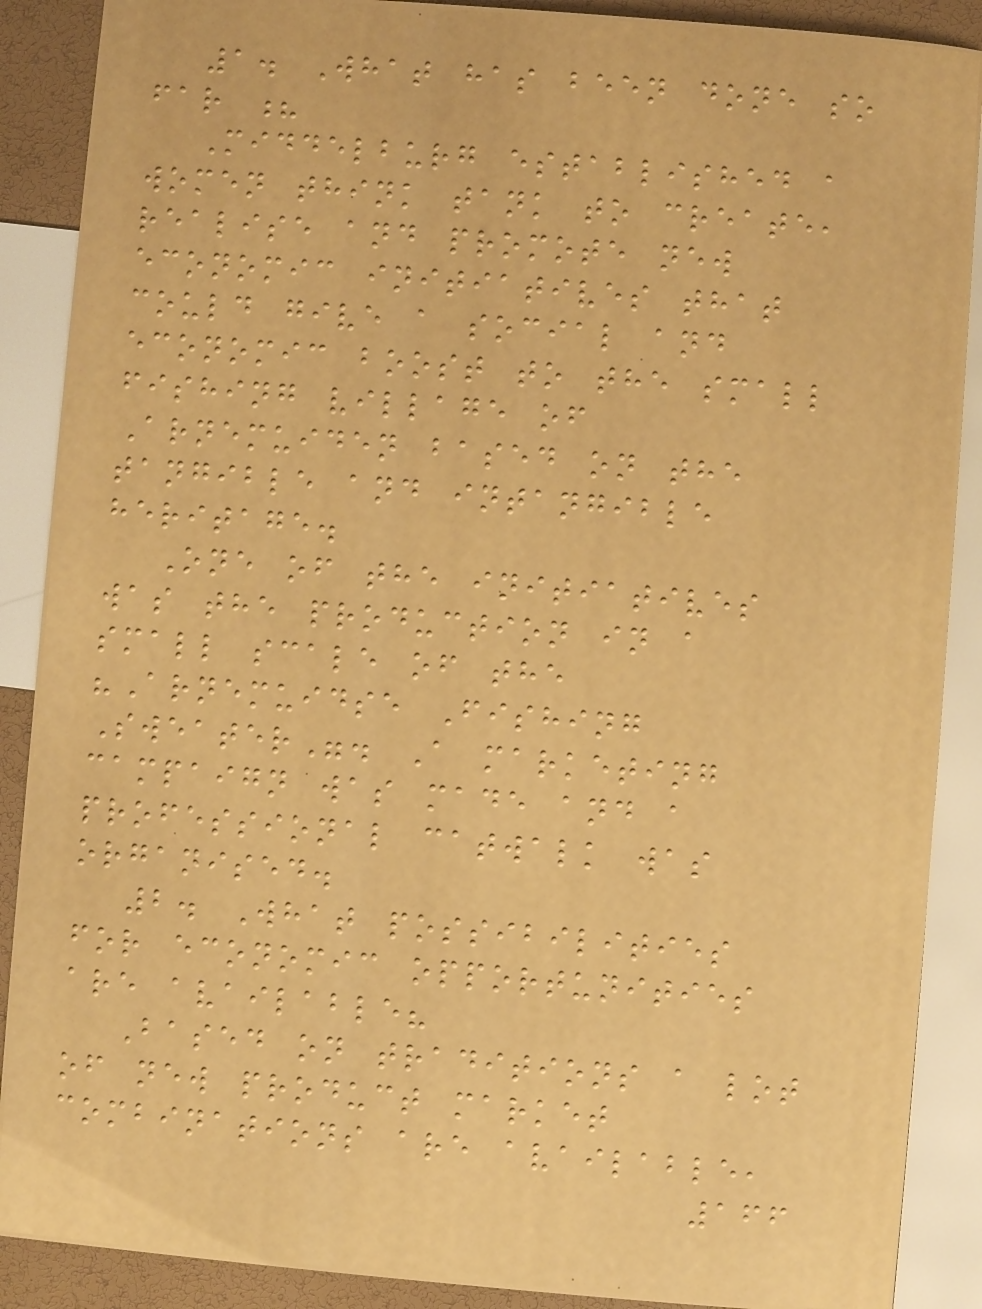1. What has been done so
far ?
Middelburg established a
women think tank to create,
realise and promote new
economic initiatives that
could give a social and
economic boost to the small
fishing village of
Arnemuiden based on the
tangible and intangible
heritage.
One of the initiatives
was the production in a
small scale of the
"Arnemuidse Fishing
Sweater". A marketing
campaign was made and a
professional catwalk was
organised.
2. What possibilities
for economic opportunities
are available?
Based on traditions a lot
of new product market
combinations are available,
166
